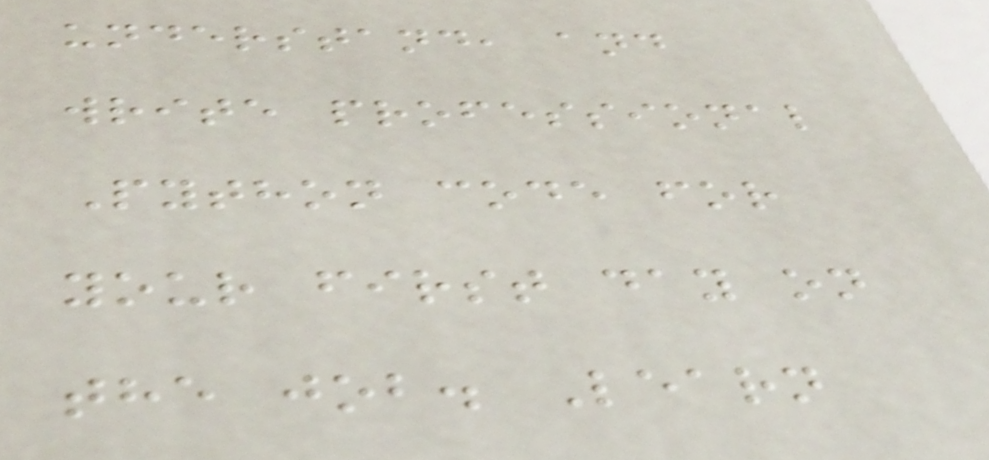understand, and
write professional
Python code for
your first day on
the job. Learn
